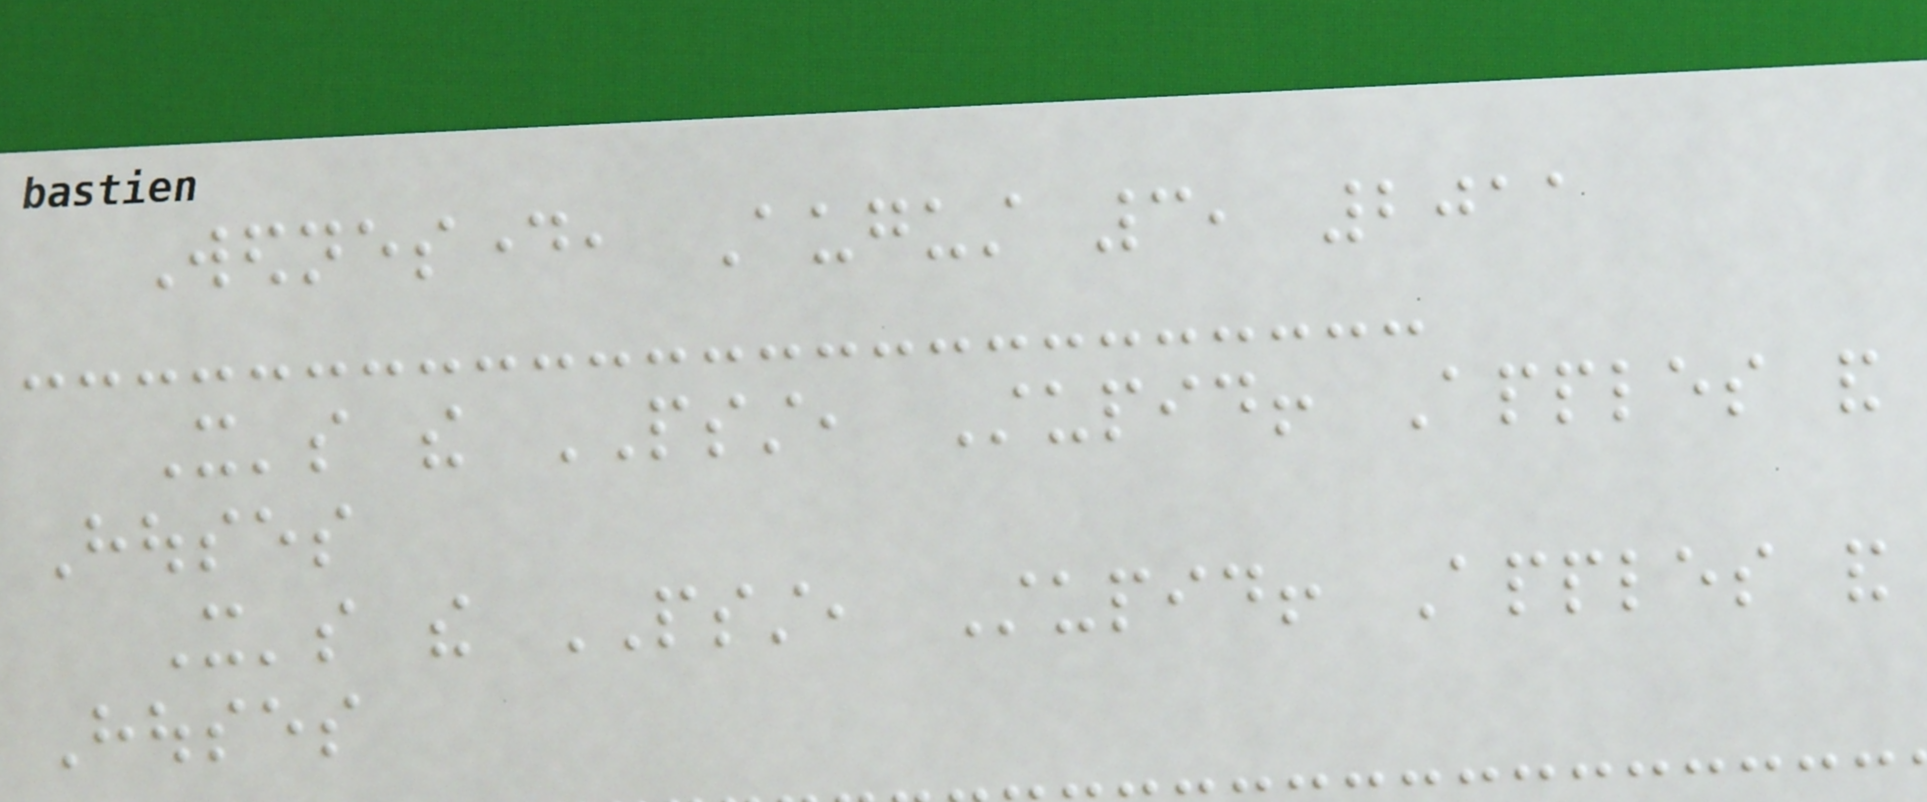Wednesday, August 3, 2011
It's the PSST, Stupid! Apples and
Houses
It's the PSST, Stupid! Apples and
Houses
